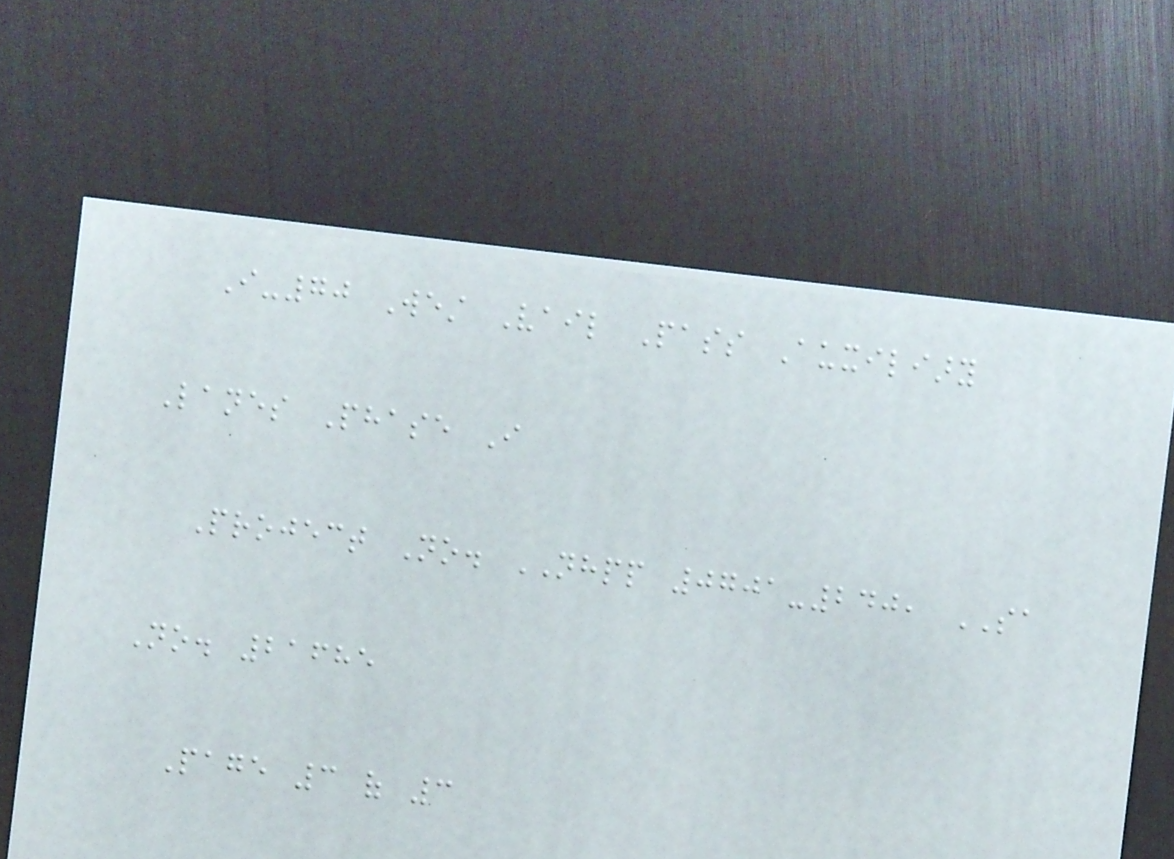I-70 West Vail Pass Auxiliary
Lanes Phase I
Project No. NHPP 0701-240, SA
No. 21685
Page 3 of 3
